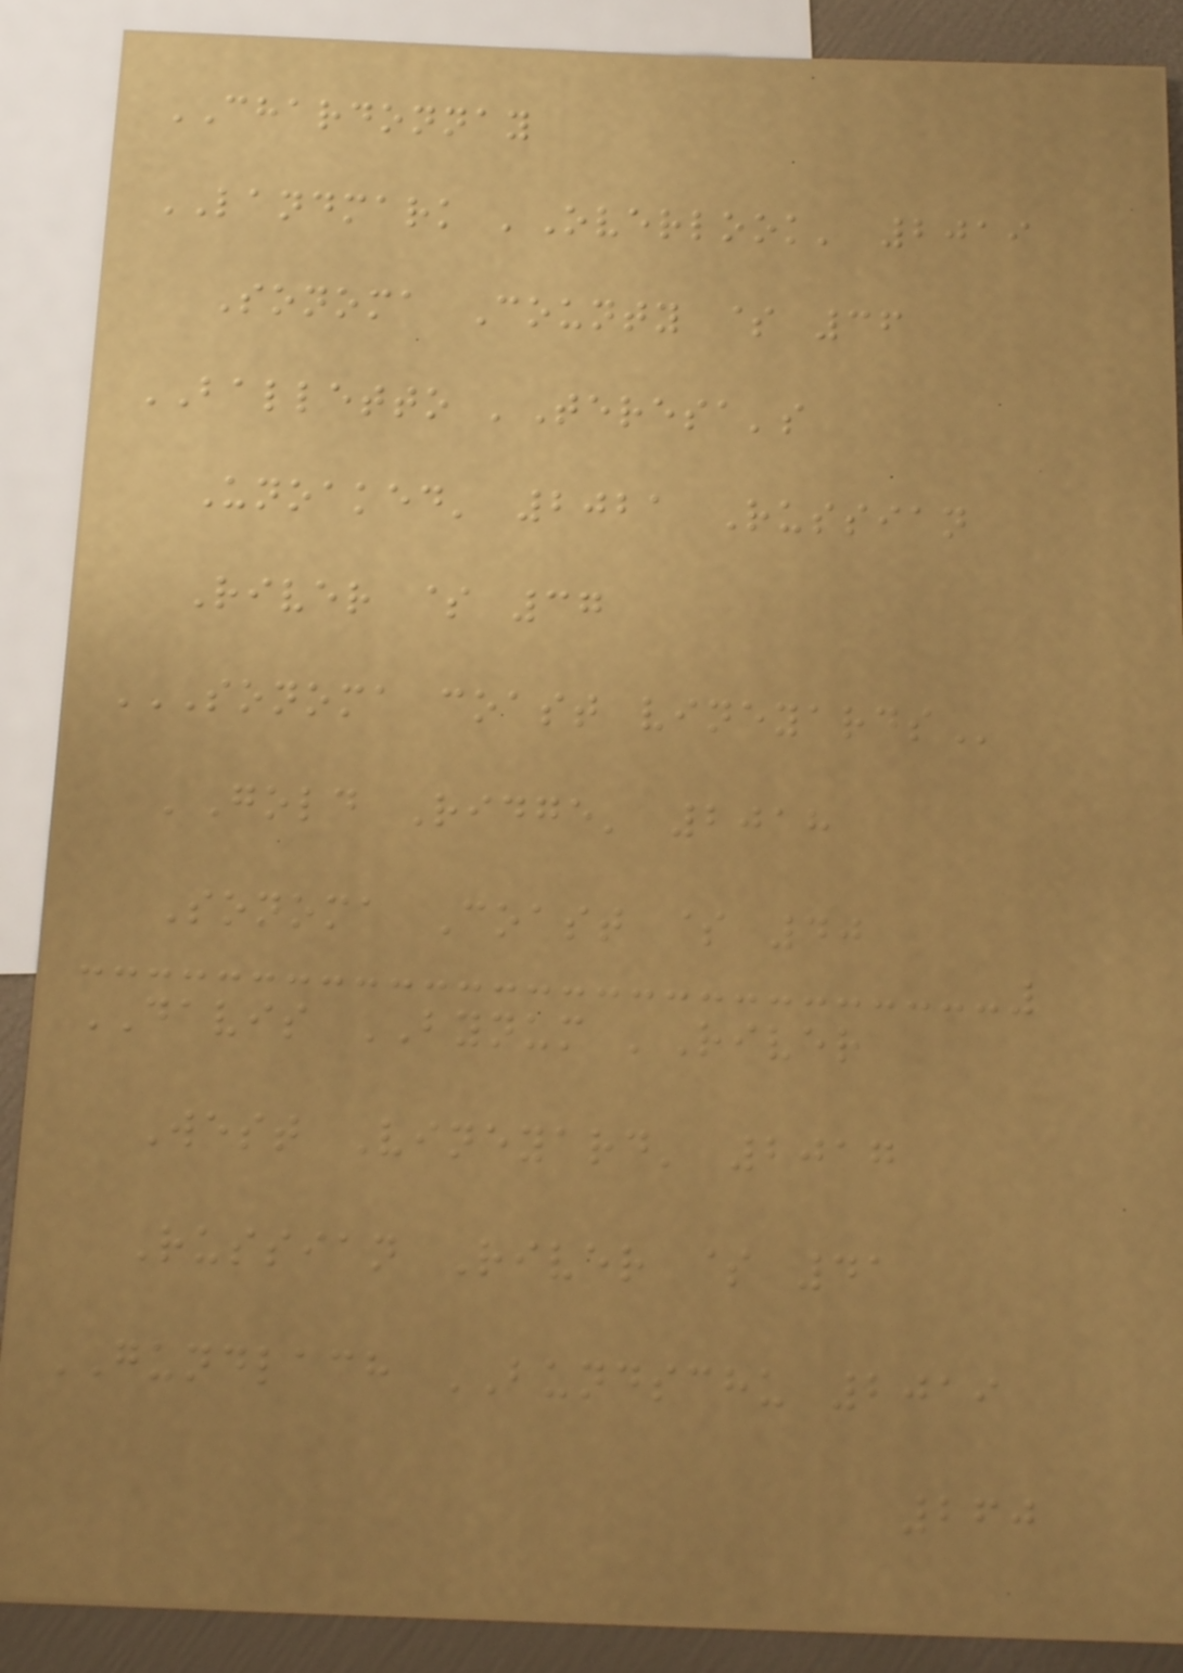CHARDONNAY
LANDMARK 'Overlook' 2019
Sonoma County $ 36
BALLETTO 'Teresa's
Unoaked' 2021 Russian
River $ 37
SONOMA COAST VINEYARDS
'Gold Ridge' 2018
Sonoma Coast $ 40
DAVIS BYNUM 'River
West Vineyard' 2017
Russian River $ 41
GUNDLACH BUNDSCHU 2019
260
